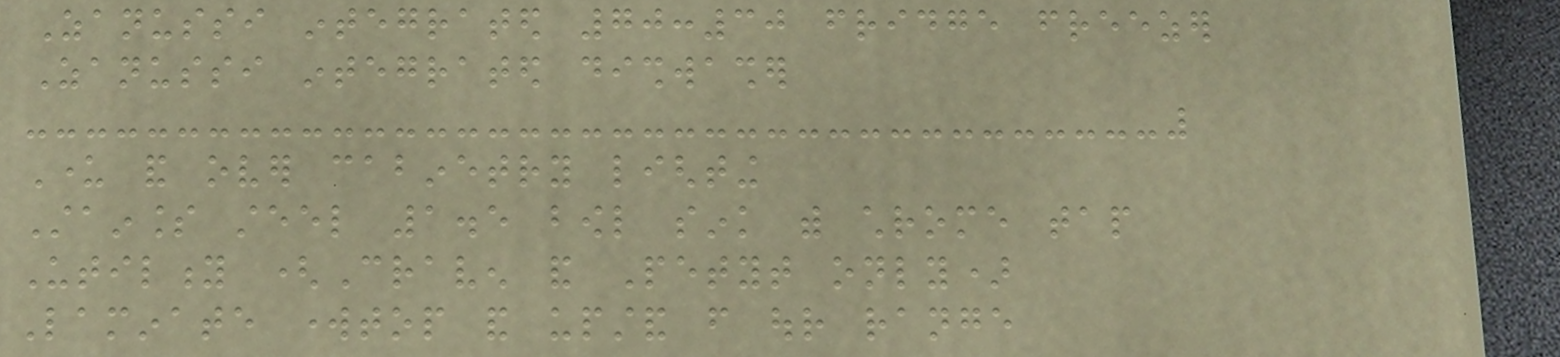Zanussi integrated 70:30 fridge freezer
Zanussi integrated dishwasher
Under and over cabinetry lighting
Stainless steel 1.5 bowl sink with chrome tap
Utility (Craven and Petyt only)
Laminate worktop and upstand from our range
